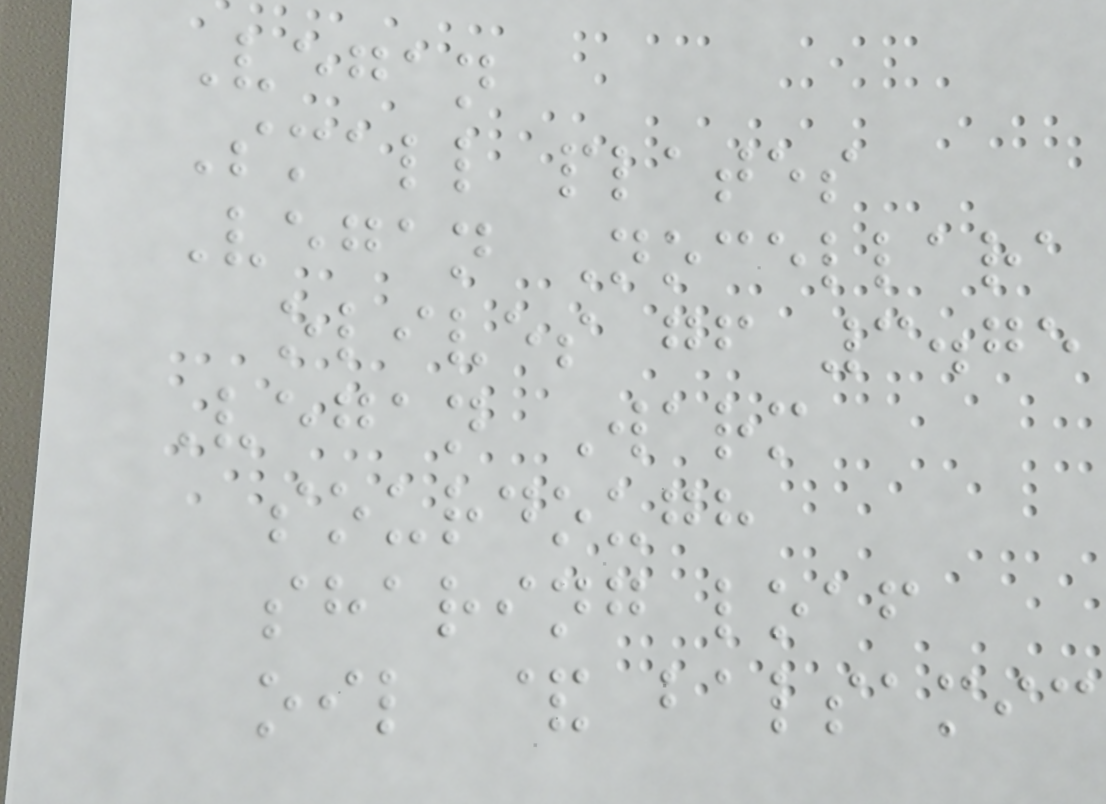Vegan
Small plates
Vegan Nocellara
olives gf 3.75
Vegan Warm
sourdough
sharing loaf
oil & balsamic
